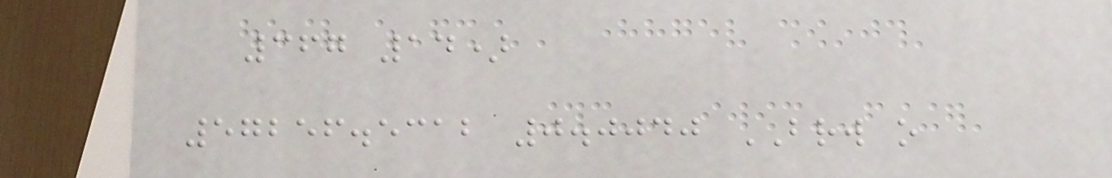367 14)
57256.5312 0.0040 BRW o
